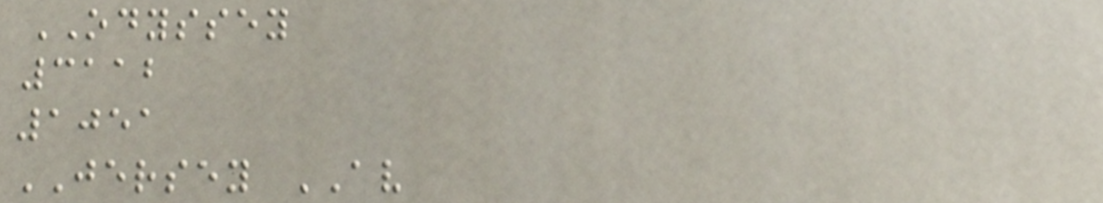ODYSSEY
3112
1051
JERSEY AV
